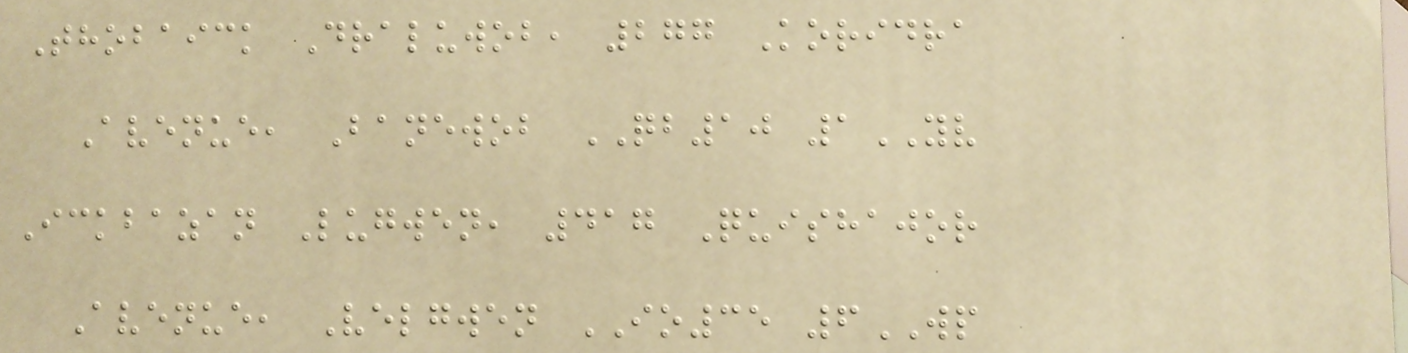Thobaick Draluwob, 277 Koridra
Avenue, Banewob QB10 1YV
Ickbazan Lugwen, 417 Quishajor
Avenue, Velgwen IO35 6WP
